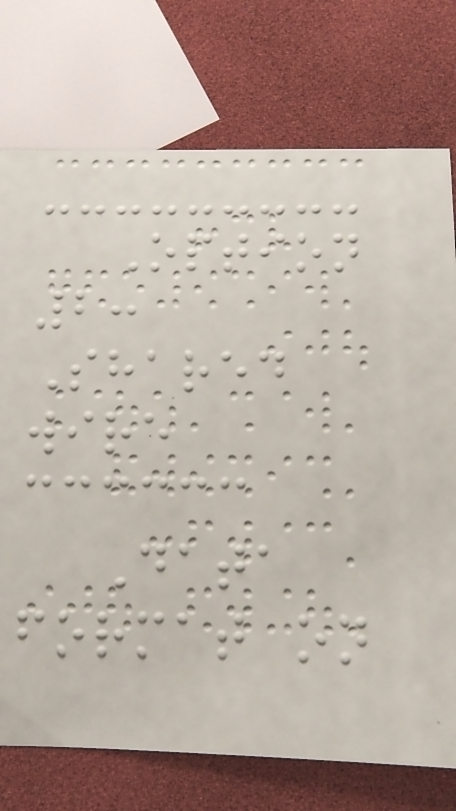Option
2:
Shared
wire
Data
format on
